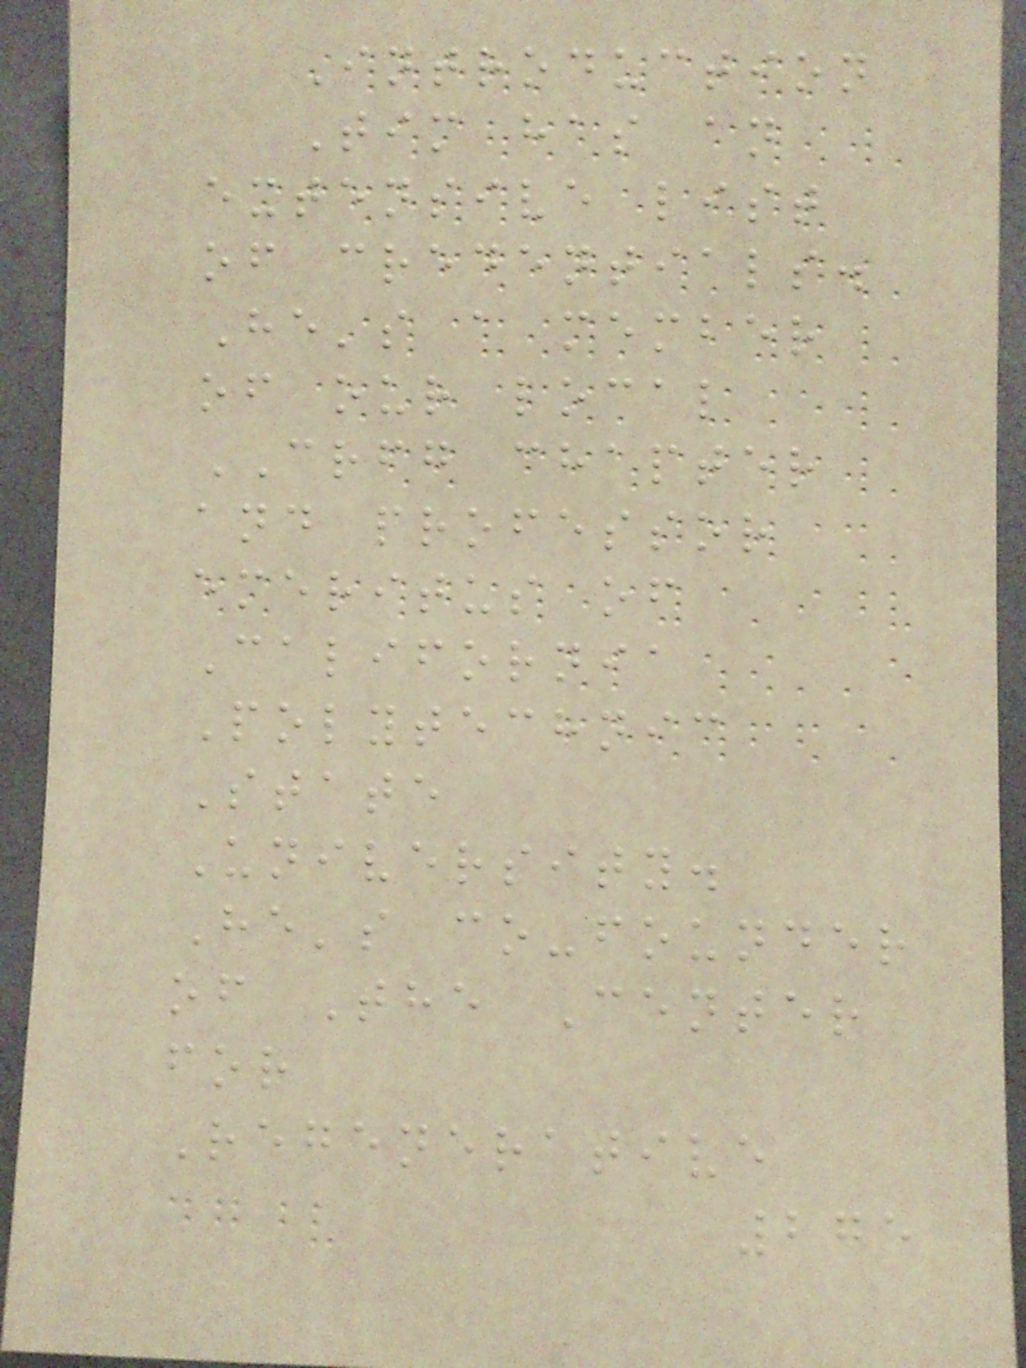Introduction
Tim has an
extensive list
of credentials.
He's a member
of our local
CRFG chapter
and professor
emeritus of
California
Polytechnic
State
University.
He's co-founder
of The Center
for
Regenerative
275
